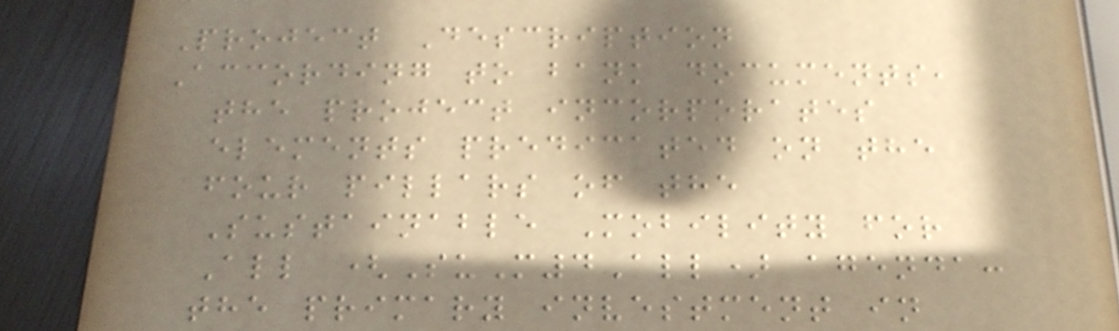Project Description
According to bank documents,
the project incorporates
elements predicated on the
four pillars of the
Sustainable Mobility for
All (SuM4All) agenda:
the primary investment in
